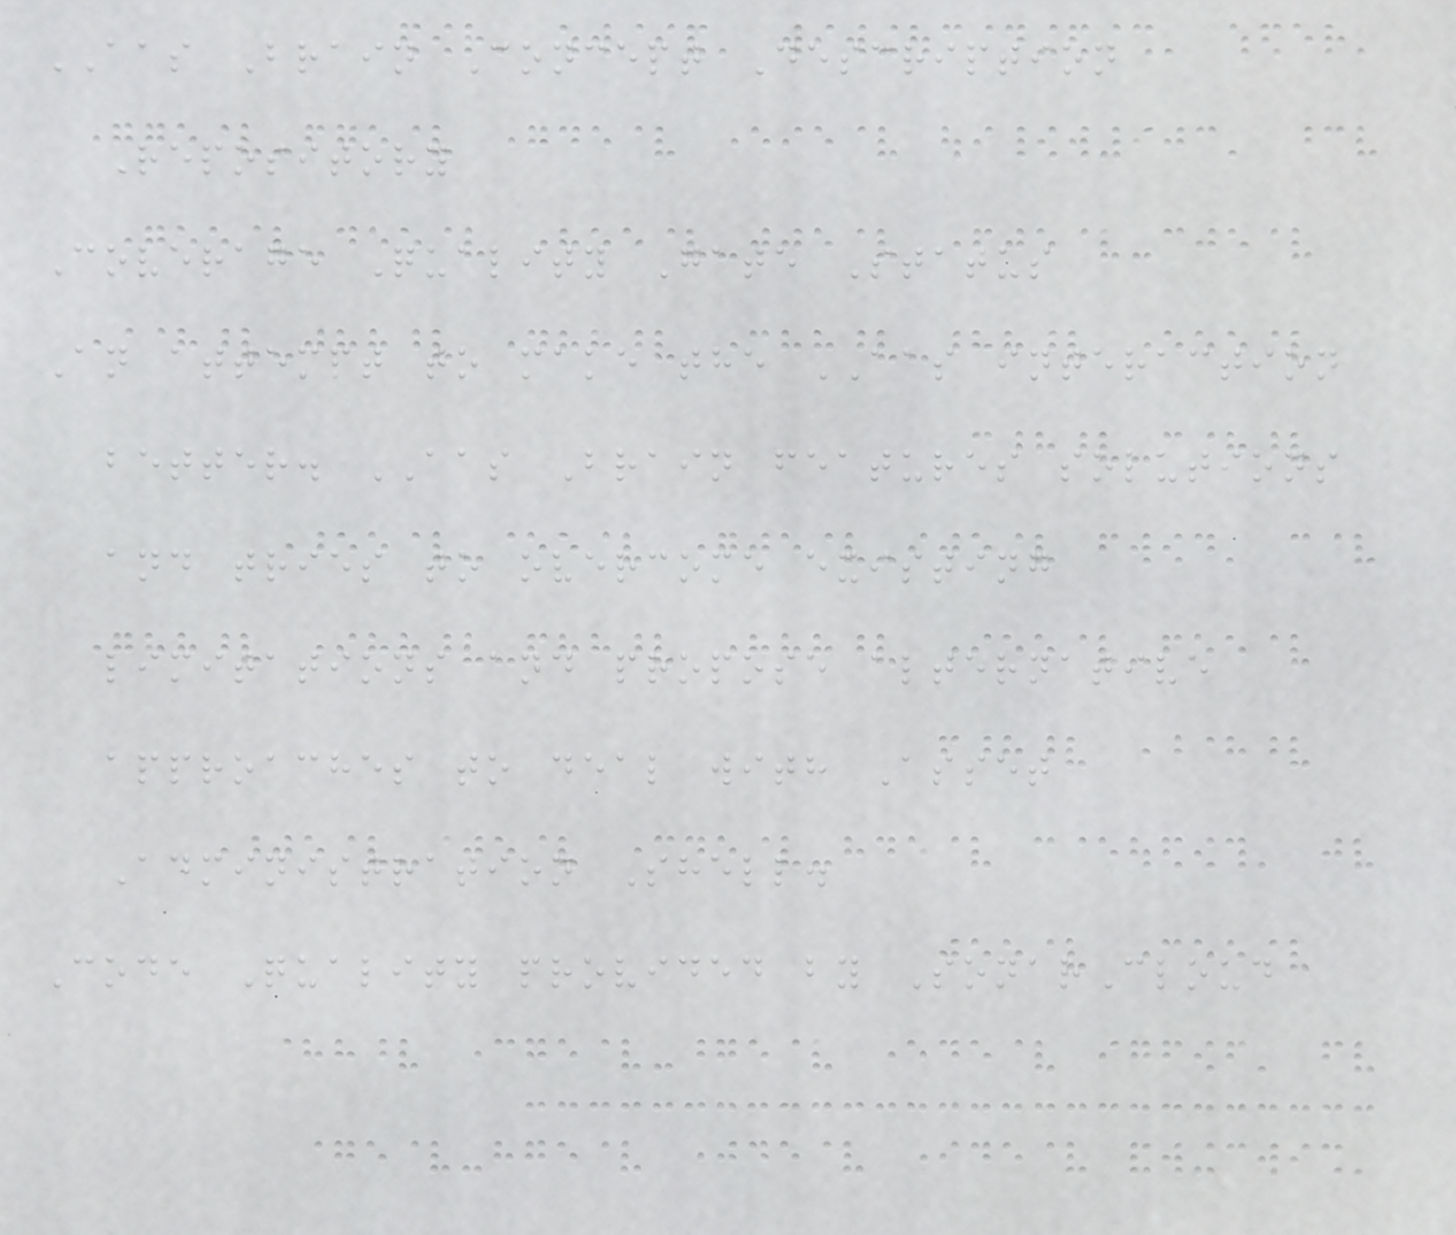AAS Brain Concept Description
Repository
Coverage Quality Gate Status
An attempt to make the AAS interaction
better. AAS Brain features solutions
and tries to overcome existing
limitations and propose alternative
approaches to deal with Asset
Administration Shell.
Code Quality provided by SonarCloud
